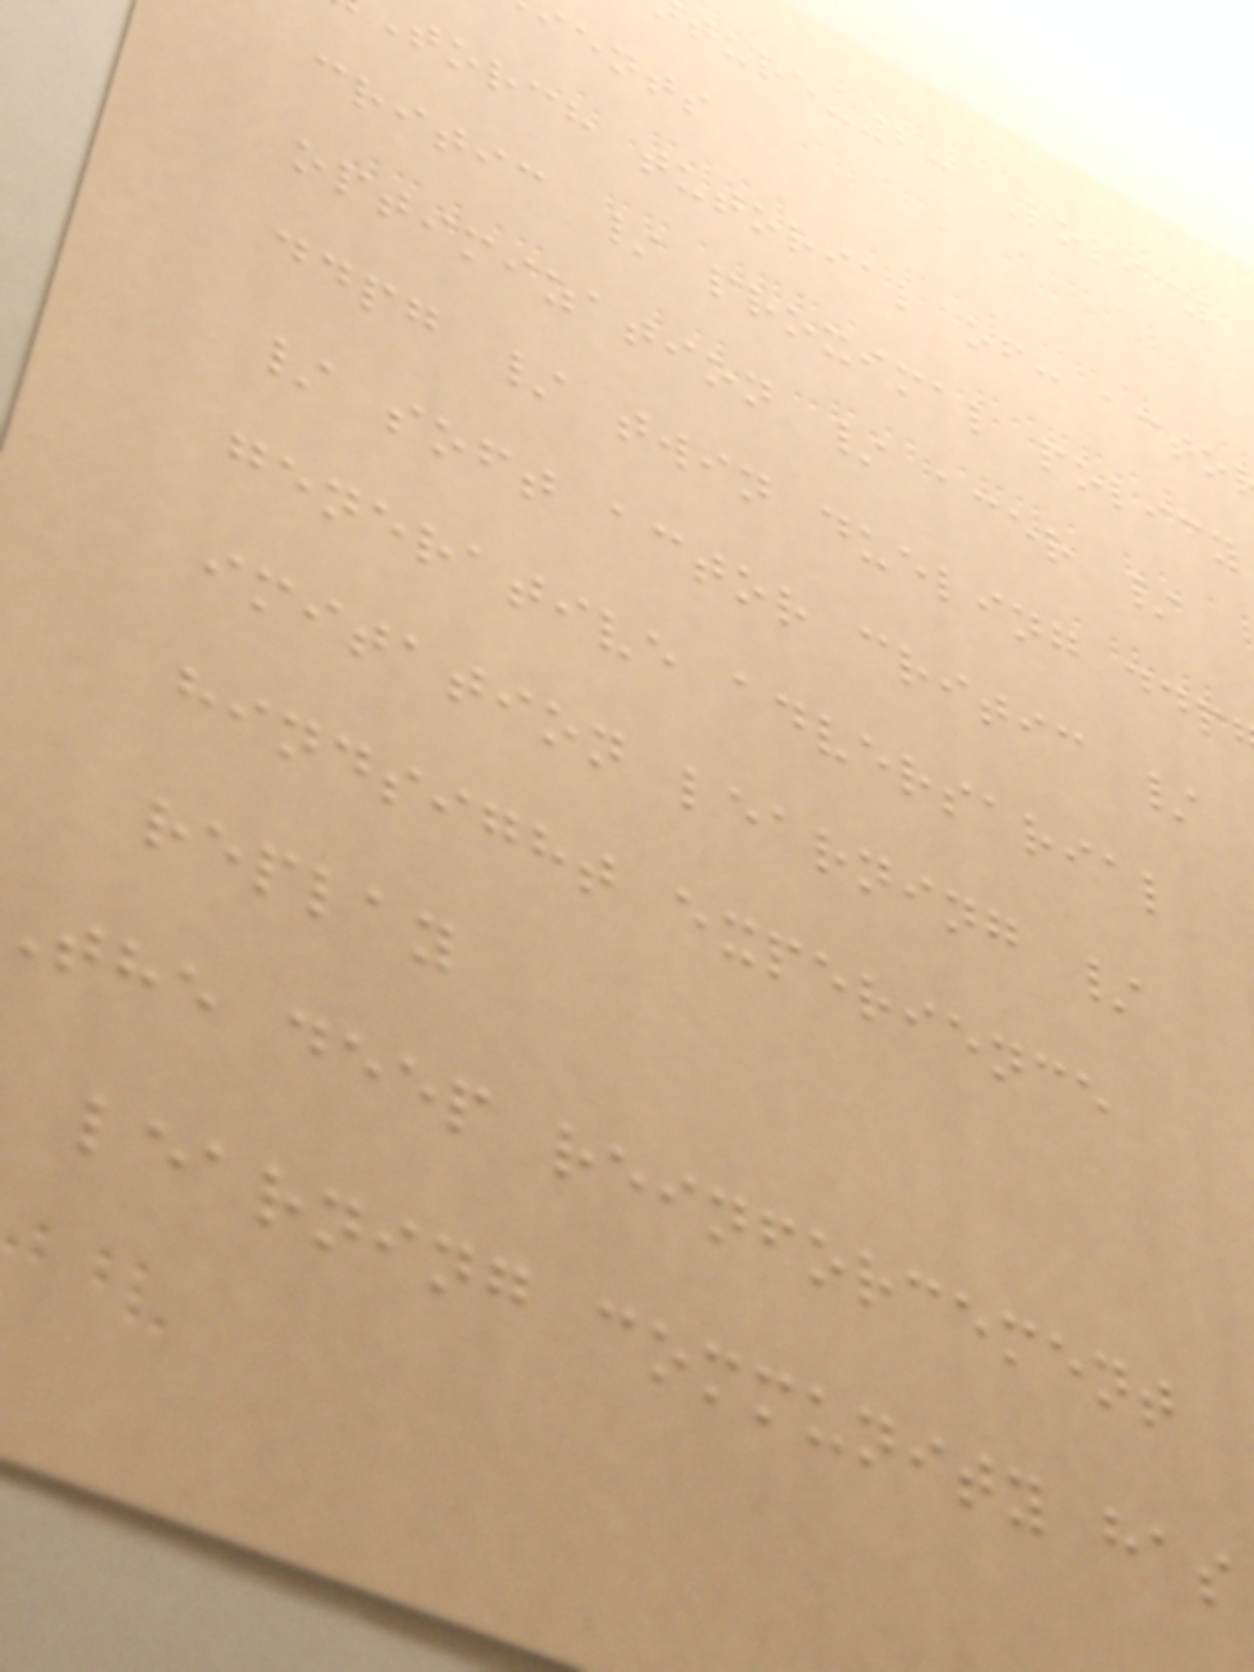ture-2: Policy
ients
torch tutorial of: acto
critic / proximal policy
optimization / acer /
ddpg / twin dueling ddp
/ soft actor critic /
generative adversarial
imitation learning /
hindsight experience
replay
the deep reinforcement
learning community has
